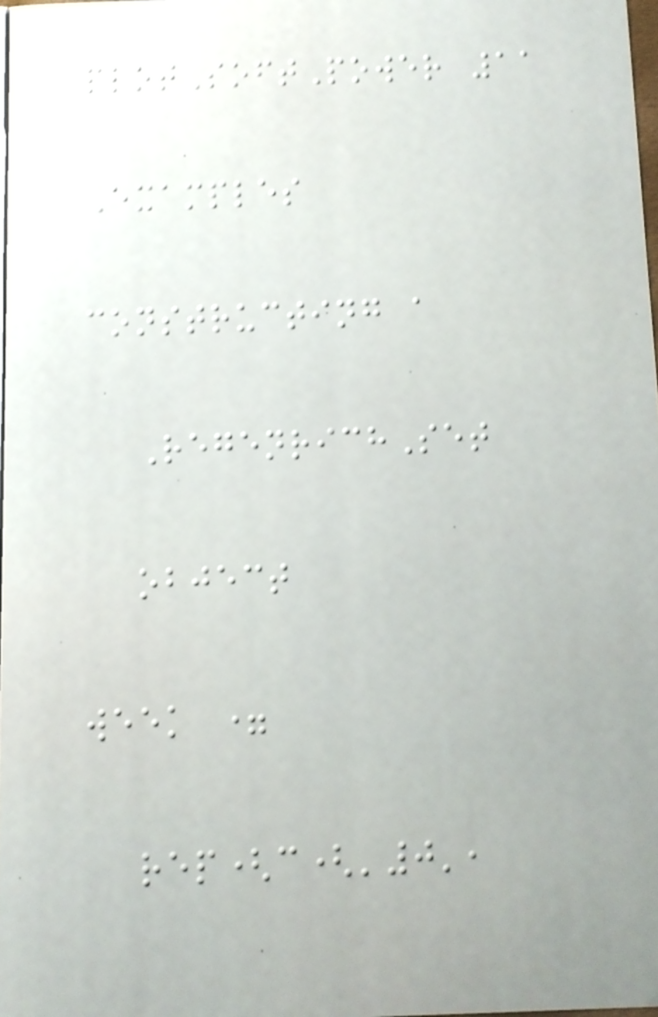plotSoftPower 11
Examples
constructing a
RegenrichSet
object
week =
rep(c('0',
